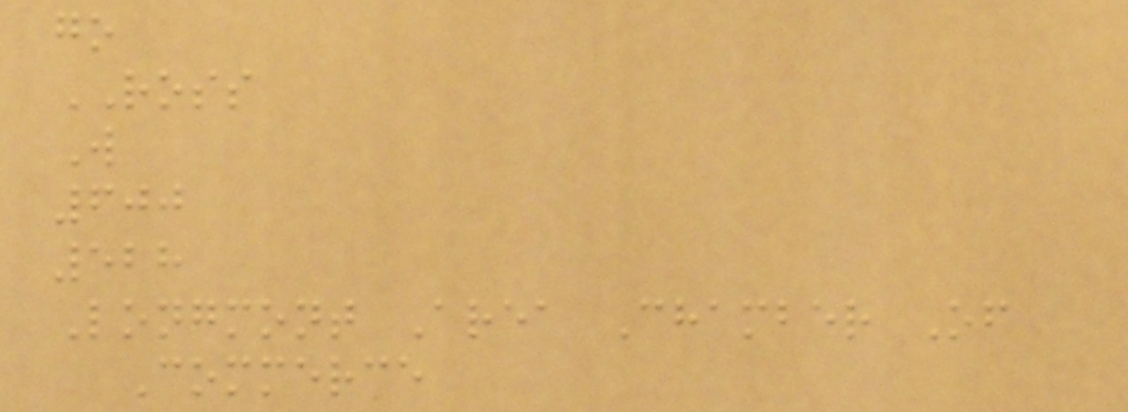go
ROSS
W
600
528
Longmont Area Chamber Of
Commerce
